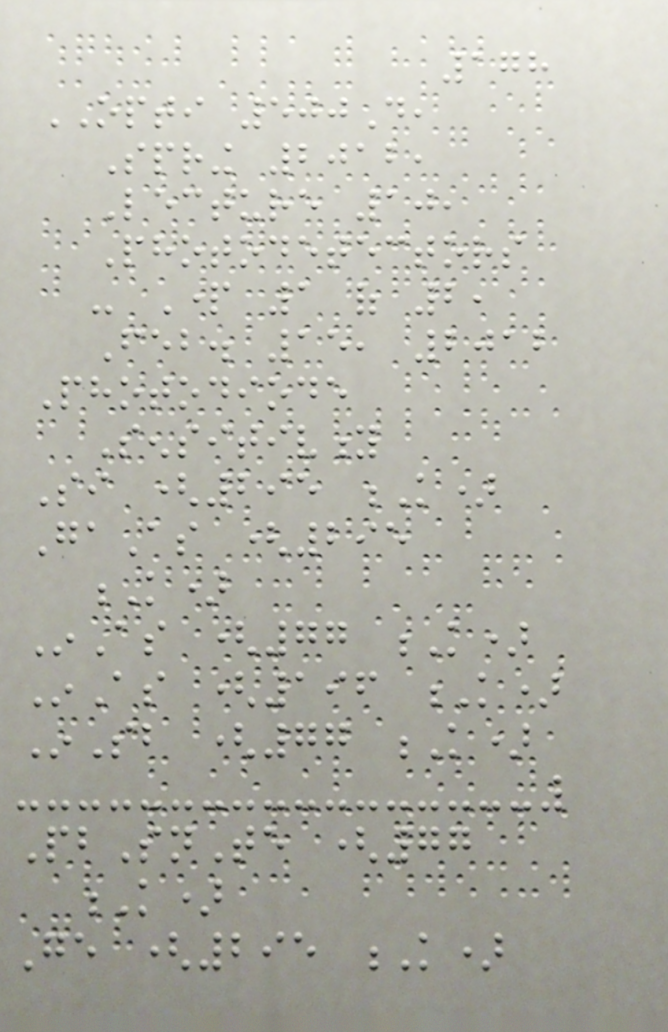178
OPTI 500D,
Spring 2012,
Lecture 10,
Photodetectors
- Part 1 of 2,
Feb. 15, 2012
Photodiode
Sensitivity
Si (295 K)
GaAs (295
K)
InAs (77 K)
InAs (196 K)
InSb (77 K)
PbSnTe (77
K)
Ge (295 K)
